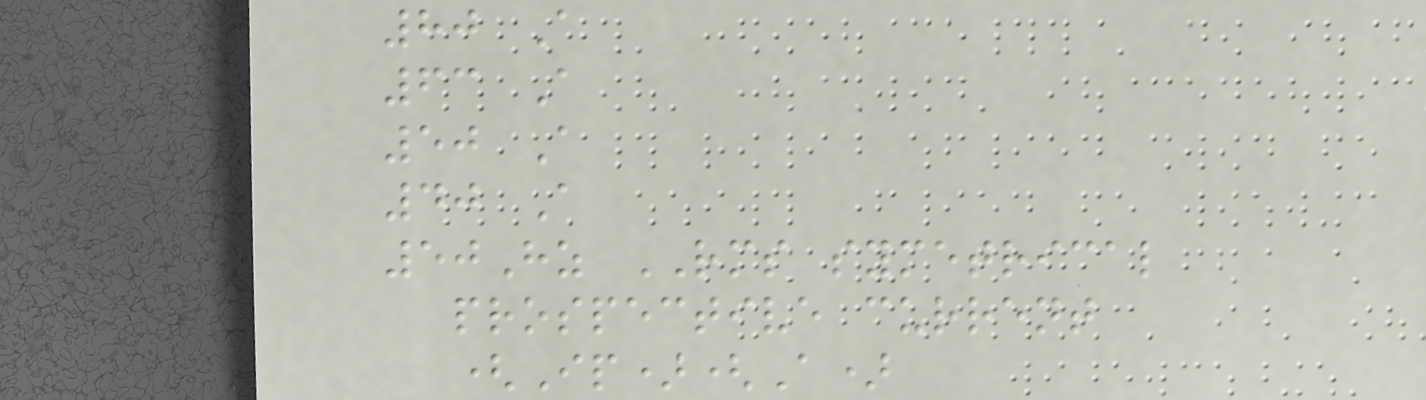80 A
63 A
50 A
40 A
50Hz RMS symetrical
prospective current
(Ip)(A)
